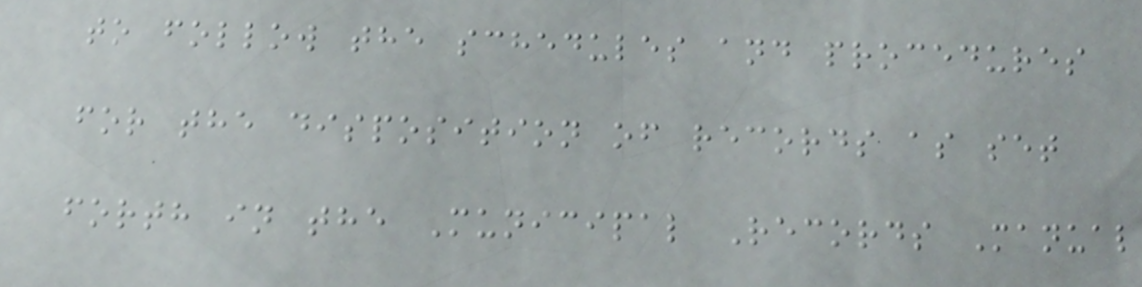to follow the schedules and procedures
for the disposition of records as set
forth in the Municipal Records Manual
